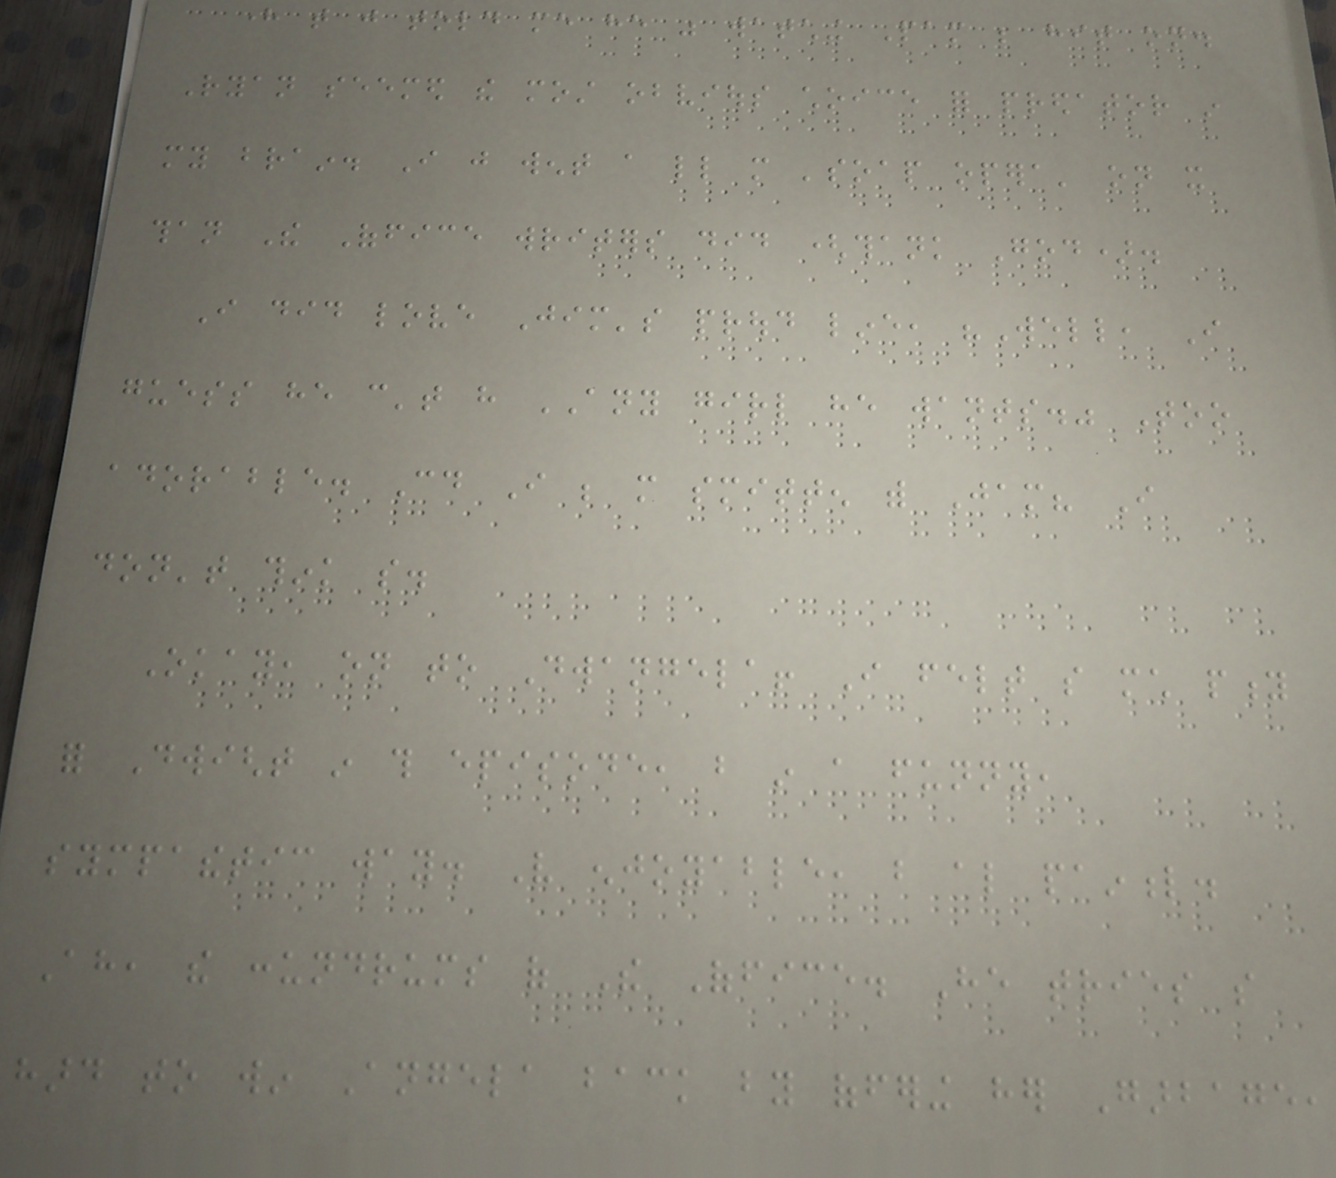here that just told me he was watching Pam be hit on.
Ryan seemed the most obvious choice for predator in
my brain. I just went a little more 'soap opera' on it
than The Office writers did (thank God).
I did love Jim's proud line, "Well, I
guess he can't have ANY girl he wants." Too
adorable. Could I be more smitten with Jam? I
don't think so.
Okay, on to Dwangela! I felt so much pity
for Dwight in this episode, but in a funny,
sympathetic way. Very enjoyable, but also painful.
Ah, the conundrums of The Office. He tries so
hard to win Angela back by offering her Garbage,
